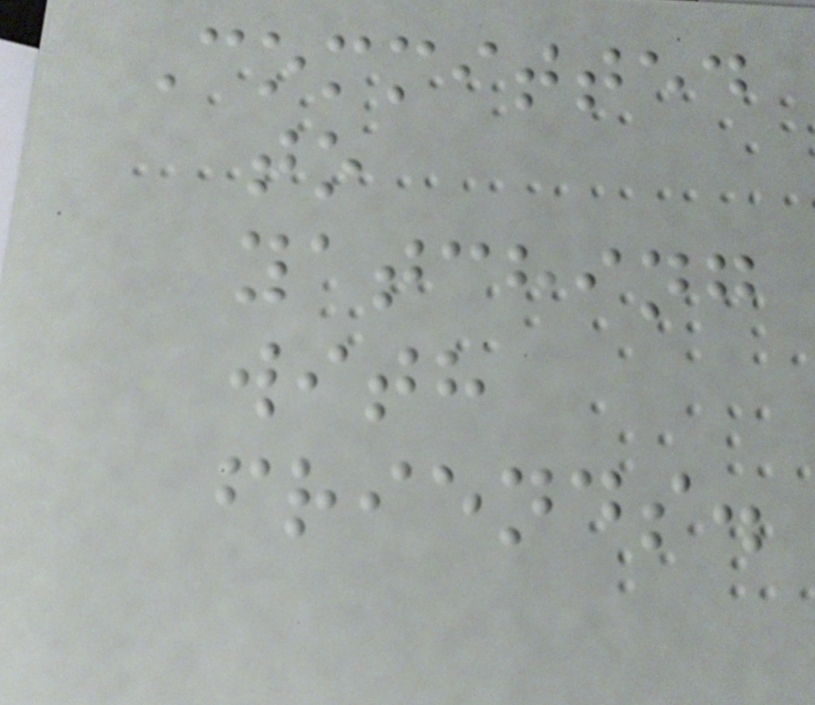Committed
to
yatching
with
friends.
